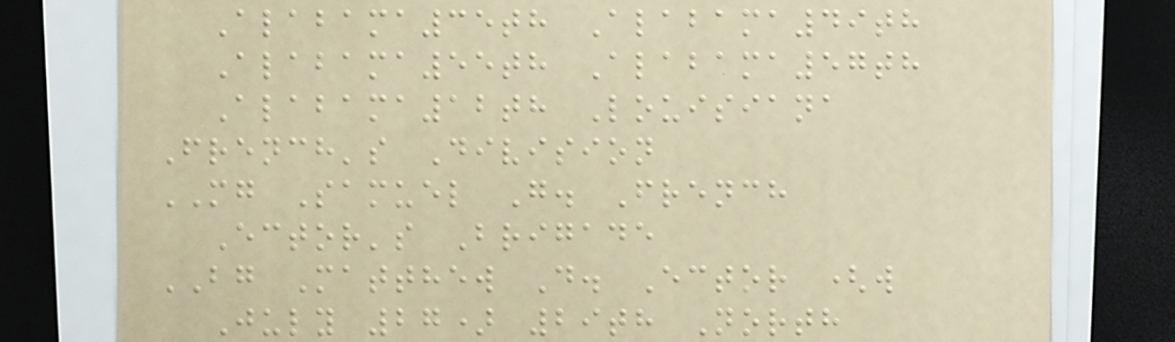Alabama35th Alabama49th
Alabama55th Alabama57th
Alabama12th Louisiana
French's Division
MG Samuel G. French
Ector's Brigade
BG Matthew D. Ector (w
July 27) 29th North
